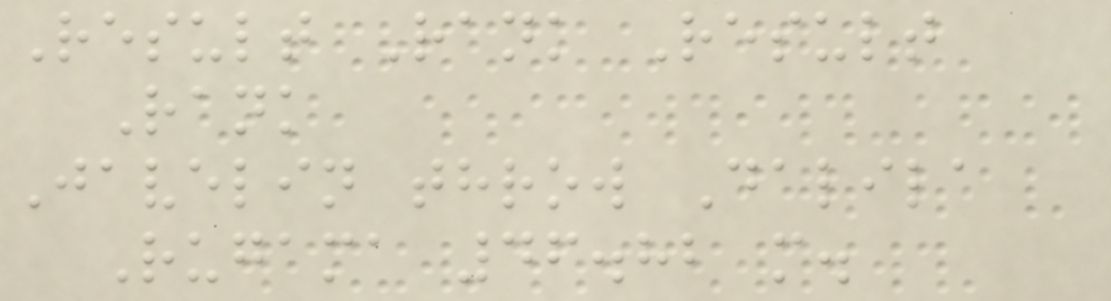Result Rank Result
Rank
Javelin throw Dalila
Rugama 46.82 m.
